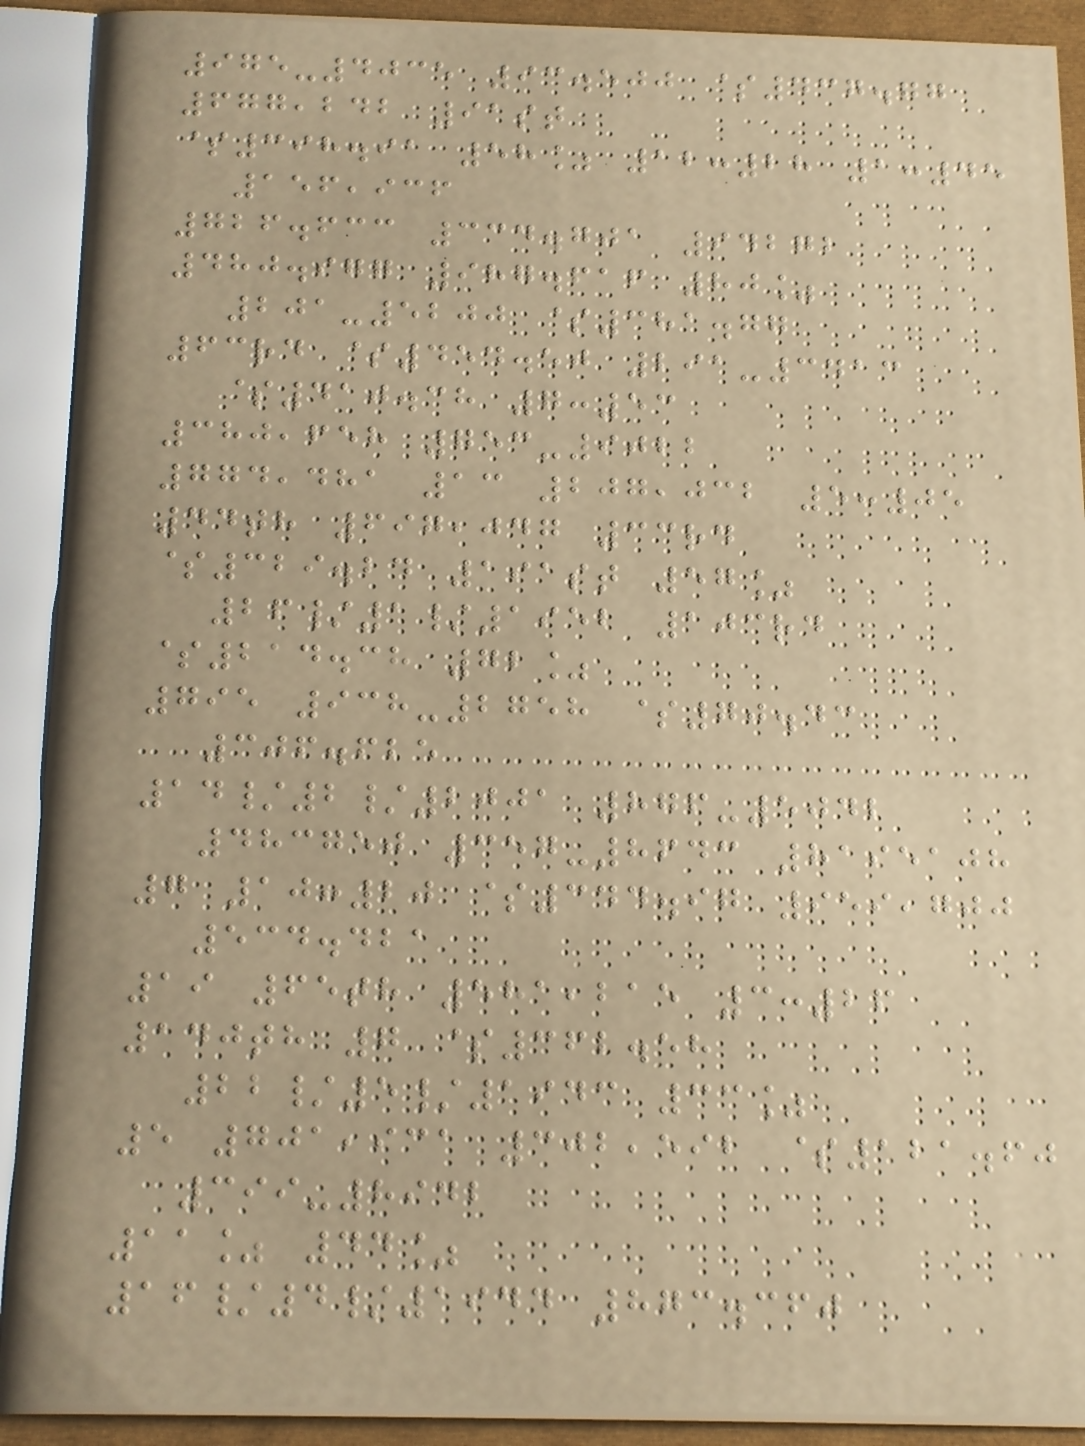975-4035 93.500 $437.77
677,242 91st
$398.91 58% 12:28 1:45
156,936
726.633 334.701 94272
480.977 987.616 80%
201-5200 $381.77
63rd $454.50 291-3413
$410.38 7:53
380,658 753-9022
774,481 13 207,032 5:05
44th 697,047 33rd
$329.24 191st 57%
26/1/1952 103rd
$214.38 72%
795 938-2758 $70.43
306.625
14/2/2001 876-5042
483750 357-8643 8195108
7 10:20 $344.97 959,700
534.421
19 65th 581,215 3:26
140th 7 $362.58
22/5/1943 33%
5 701,931 302,592 $121.60
399-8942
11% 44%
16/4/1944 873.360
